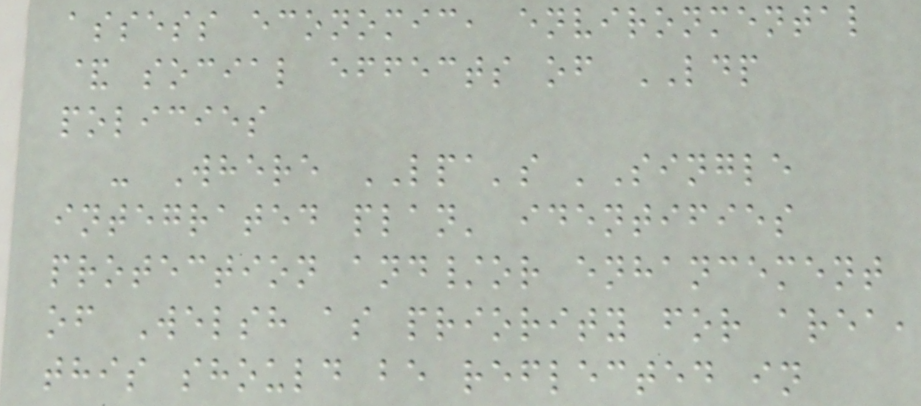assess economic, environmental
& social effects of LDP
policies
- Where LPA's 'Single
integrated plan' identifies
protection and/or enhancement
of Welsh as priority for area,
this should be reflected in
